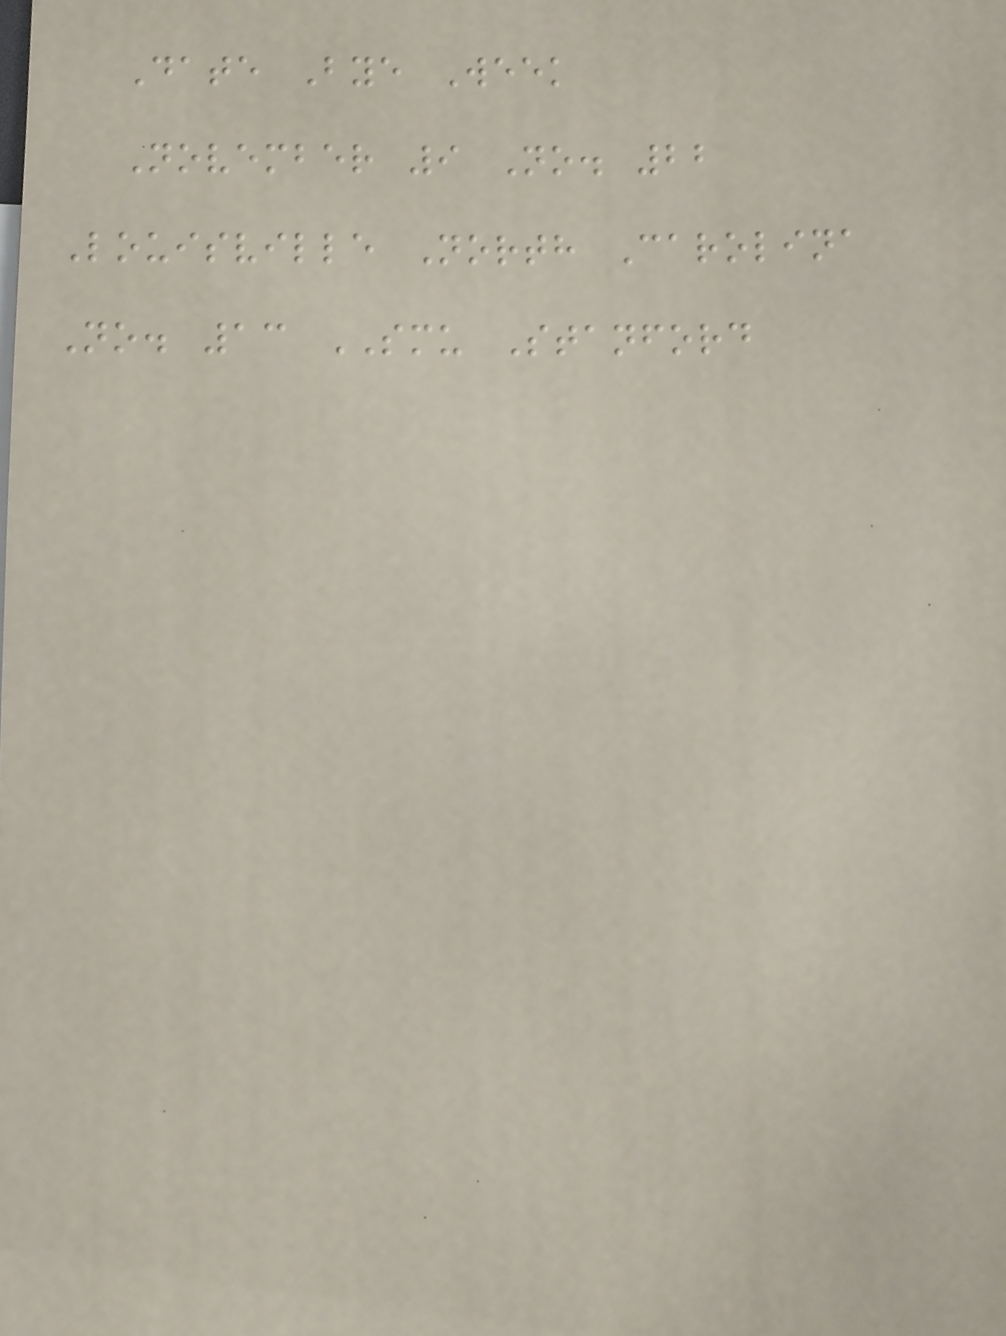Date Bye Week
November 9 No. 22
Louisville North Carolina
No. 13 SMU Stanford
